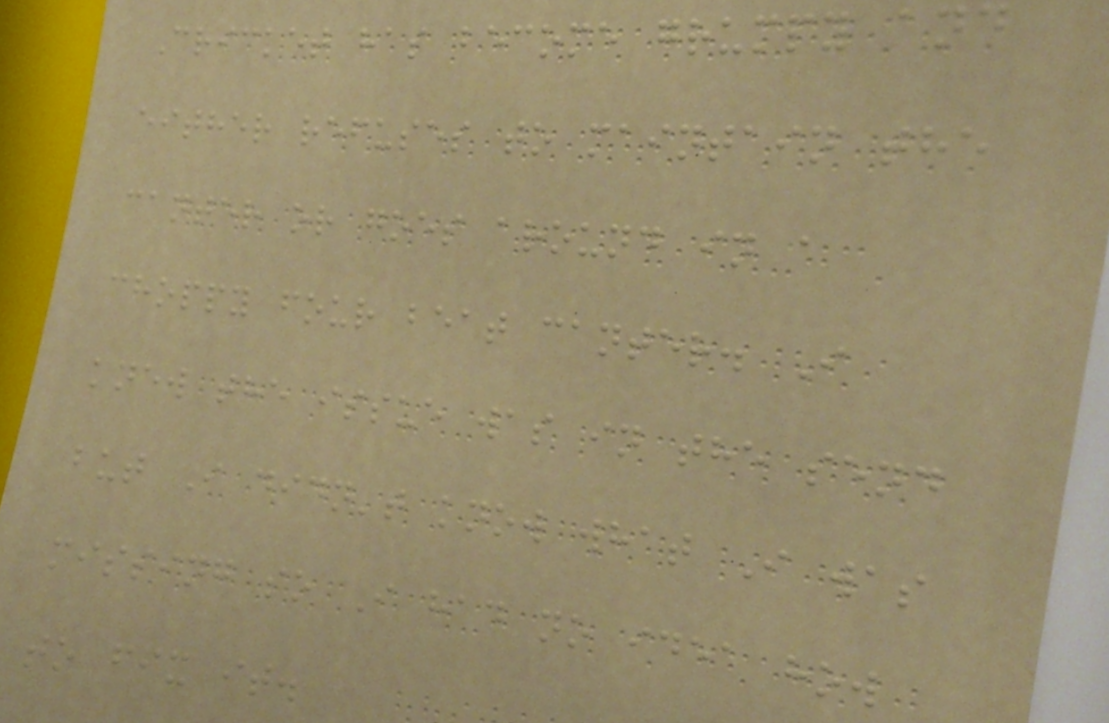Cricket has become grumpy and
either refuses to maintain the
canter or goes around in a
choppy four beat canter. I
knew the issue was in the send
but I didn't know what I was
missing so I had no idea how
to fix it.
